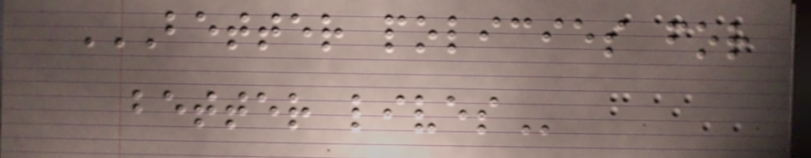BETTER POLICIES FOR
BETTER LIVES
